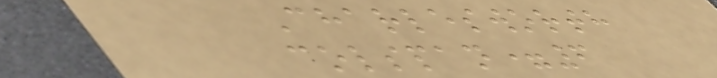Charlesworth
colspan=6
